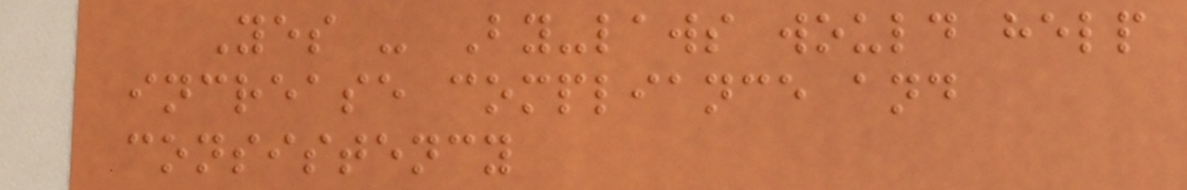Yes - By-laws would help
increase compliance and
consistency
